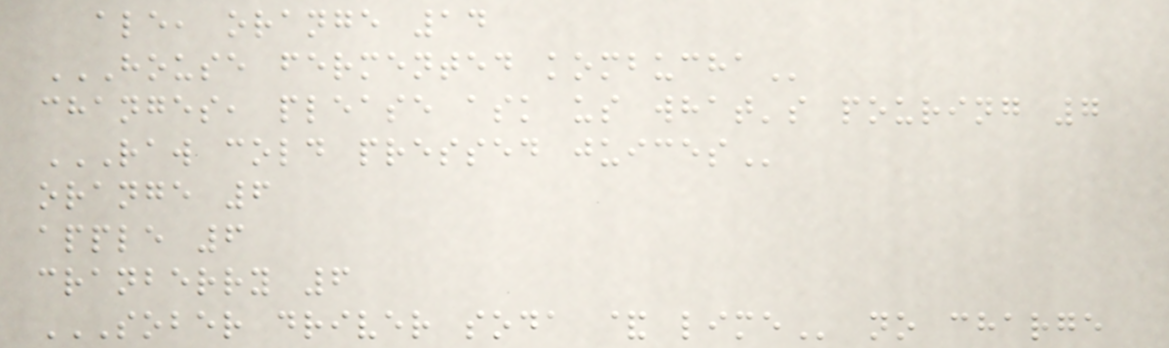ale, orange 14
HOUSE FERMENTED KOMBUCHA
changes, please ask us what's pouring 7
RAW COLD PRESSED JUICES
orange 6
apple 6
cranberry 6
SOBER DRIVER SODA & LIME no charge
